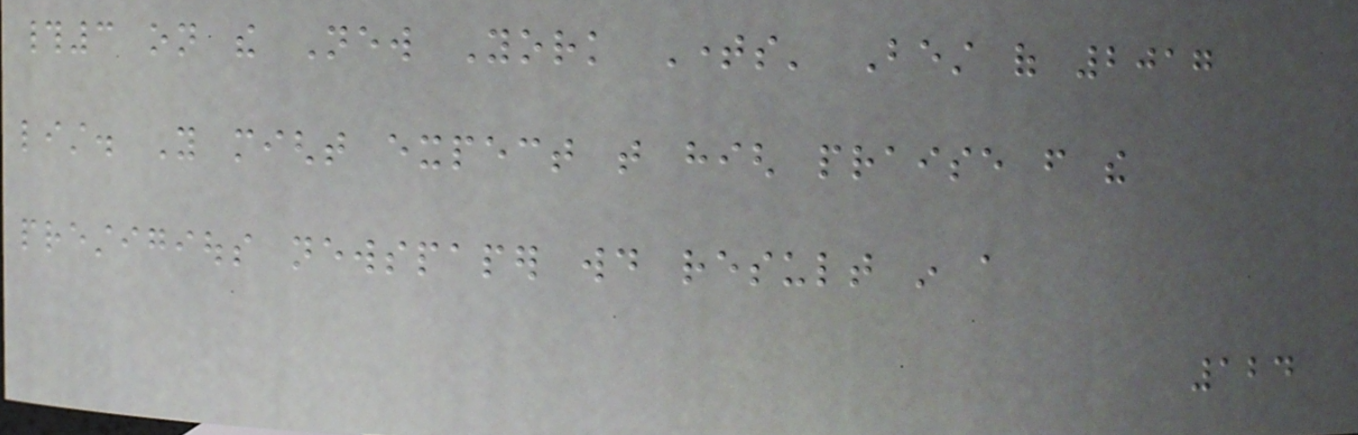#3 on the New York Times' Best of 2017
list. You might expect that high praise from the
prestigious newspaper would result in a
124
